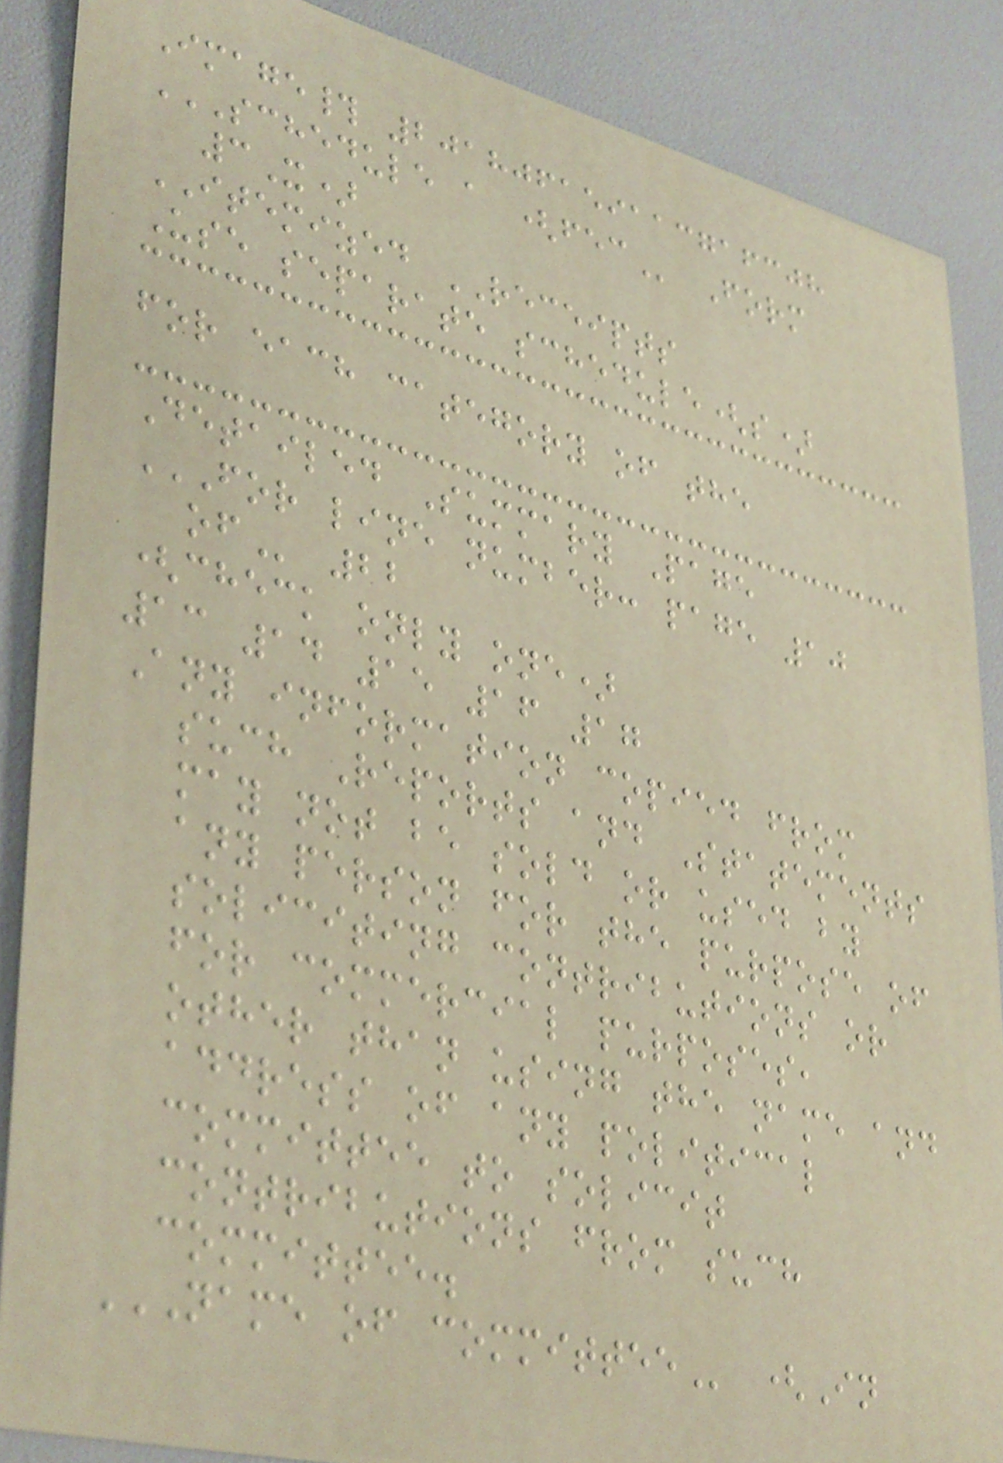Image# 201806159113716308
SCHEDULE A (FEC Form
3X)
ITEMIZED RECEIPTS
Use separate schedule(s)
for each category of the
Detailed Summary Page
FOR LINE NUMBER: PAGE 10
OF 22
(check only one)
13 14 15 16 17
Any information copied from
such Reports and Statements
may not be sold or used by
any person for the purpose of
soliciting contributions or
for commercial purposes,
other than using the name and
address of any political
committee to solicit
contributions from such
committee.
NAME OF COMMITTEE (In
